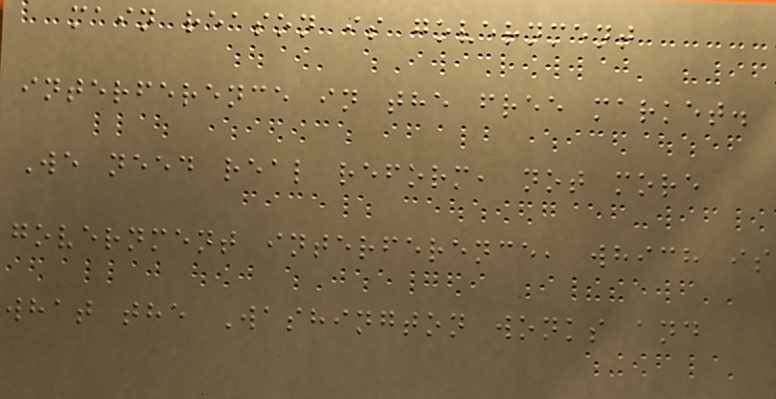main reason is government
interference in the free market.
We need real reform, not more
government interference, which is
what the Washington wonks and
